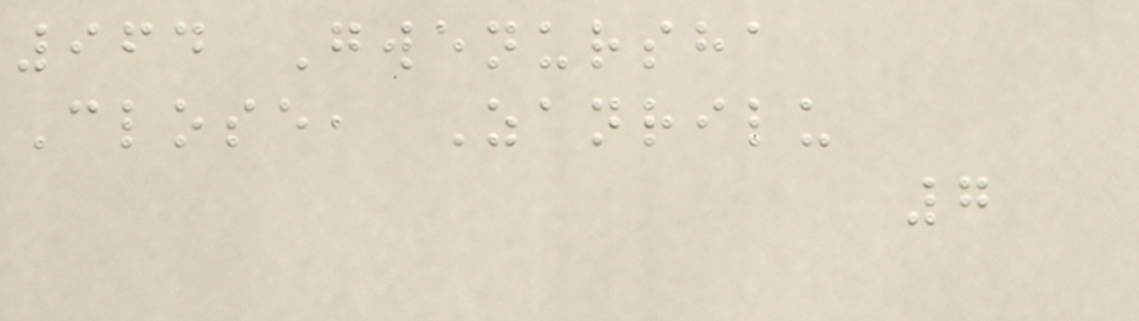964 Gwenursha
Close, Zanrilu
7
